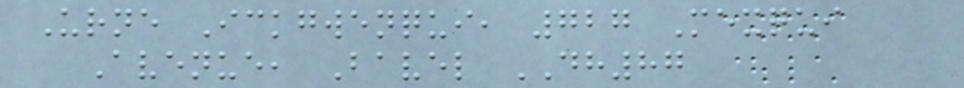Urne Ickgwenqui, 727 Mexqui
Avenue, Bavel DH87
